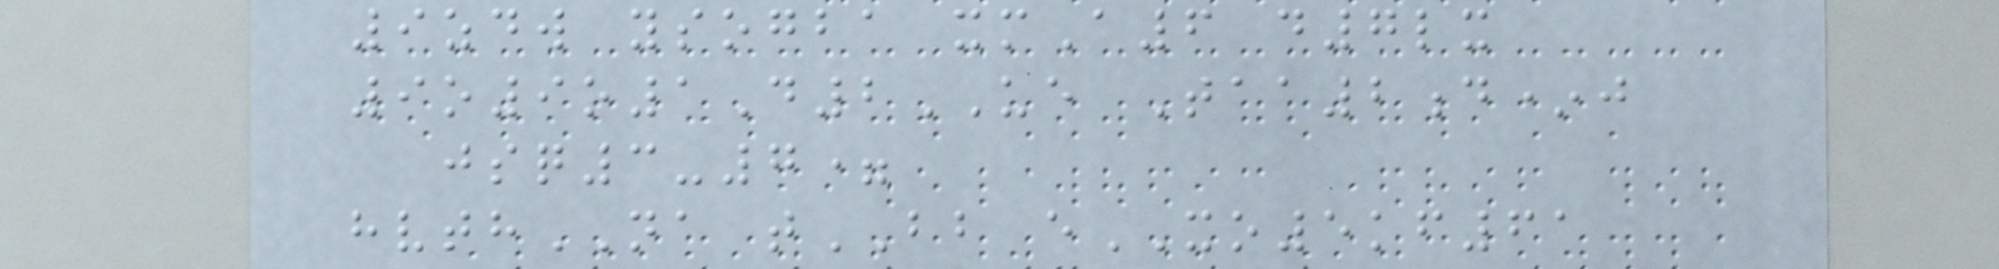9zdw ysogba xmA6 d7lx
9o9o1D2UE Taa2d*j
jsq3-7=
hvthNA tBB eXO5kf61
